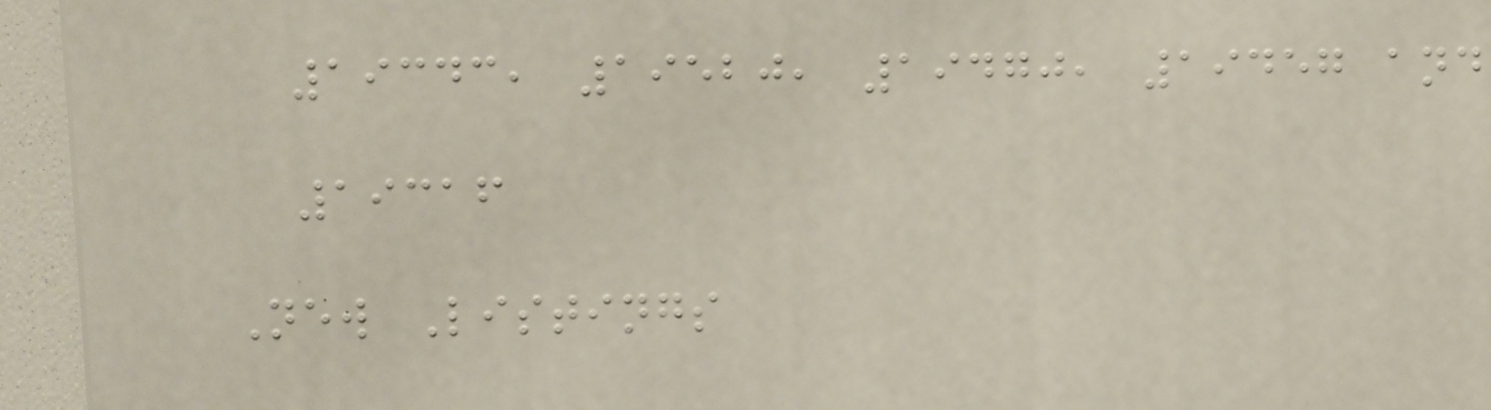19343, 19520, 19470, 19457 and
19316
New Listings
